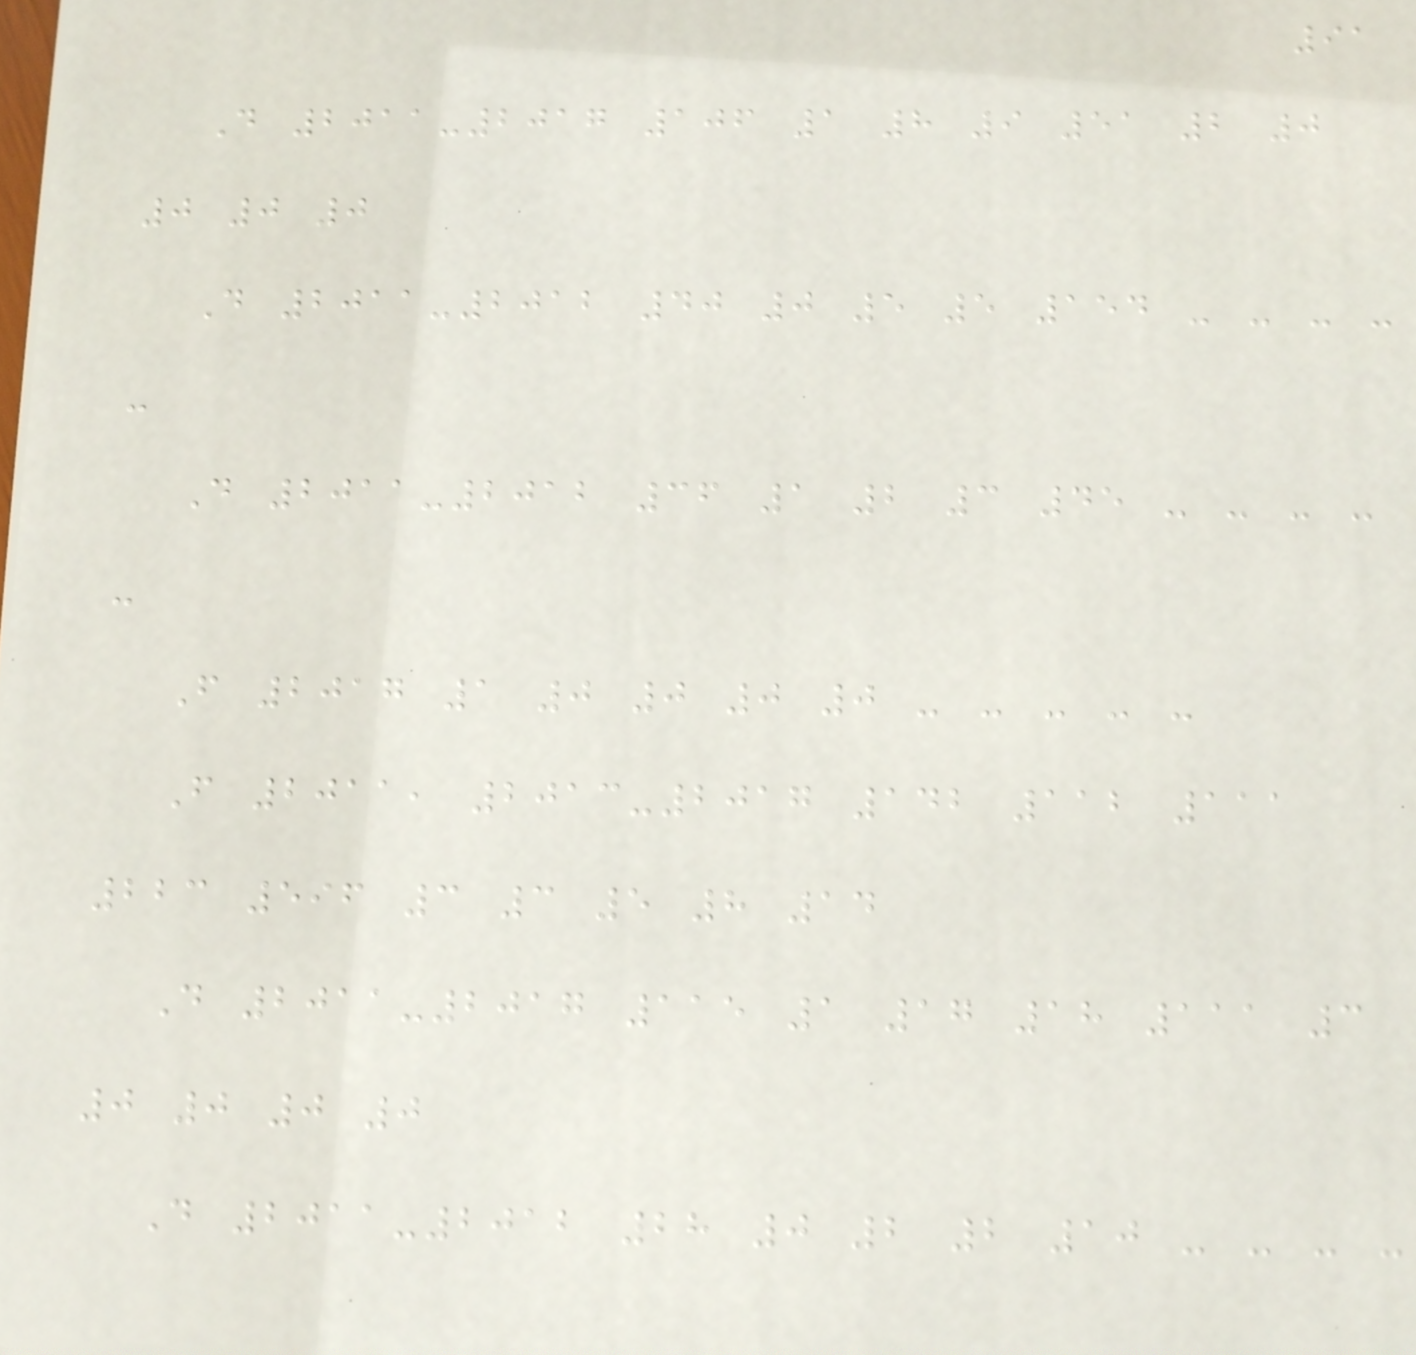91
D 2011-2017 106 1 8 9 51 2 0
0 0 0
D 2011-2012 40 0 5 5 154 - - - -
-
D 2011-2012 36 1 2 3 45 - - - -
-
F 2017 1 0 0 0 0 - - - - -
F 2011, 2013-2017 142 112 111
223 596 3 3 5 8 14
D 2011-2017 115 1 17 18 111 3
0 0 0 0
D 2011-2012 28 0 2 2 10 - - - -
